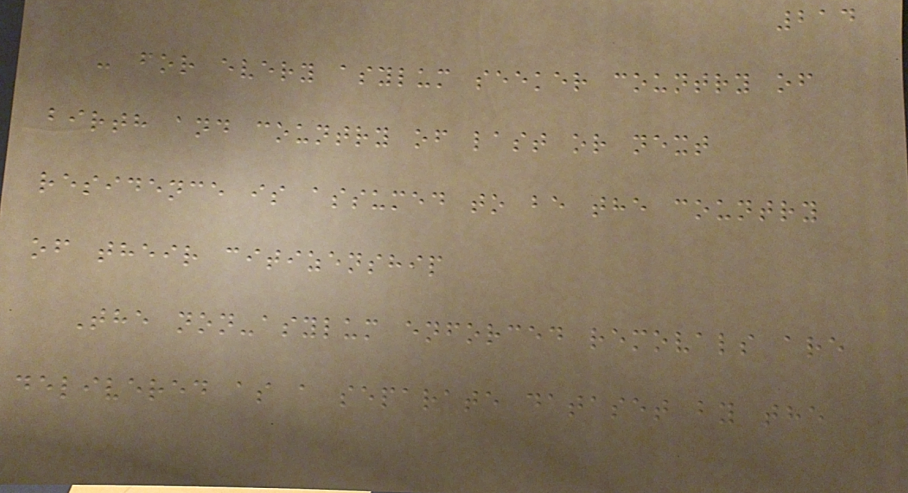214
- for every asylum seeker country of
birth and country of last or next
residence is assumed to be the country
of their citizenship
The non-asylum enforced removals are
delivered as a separate dataset by the
